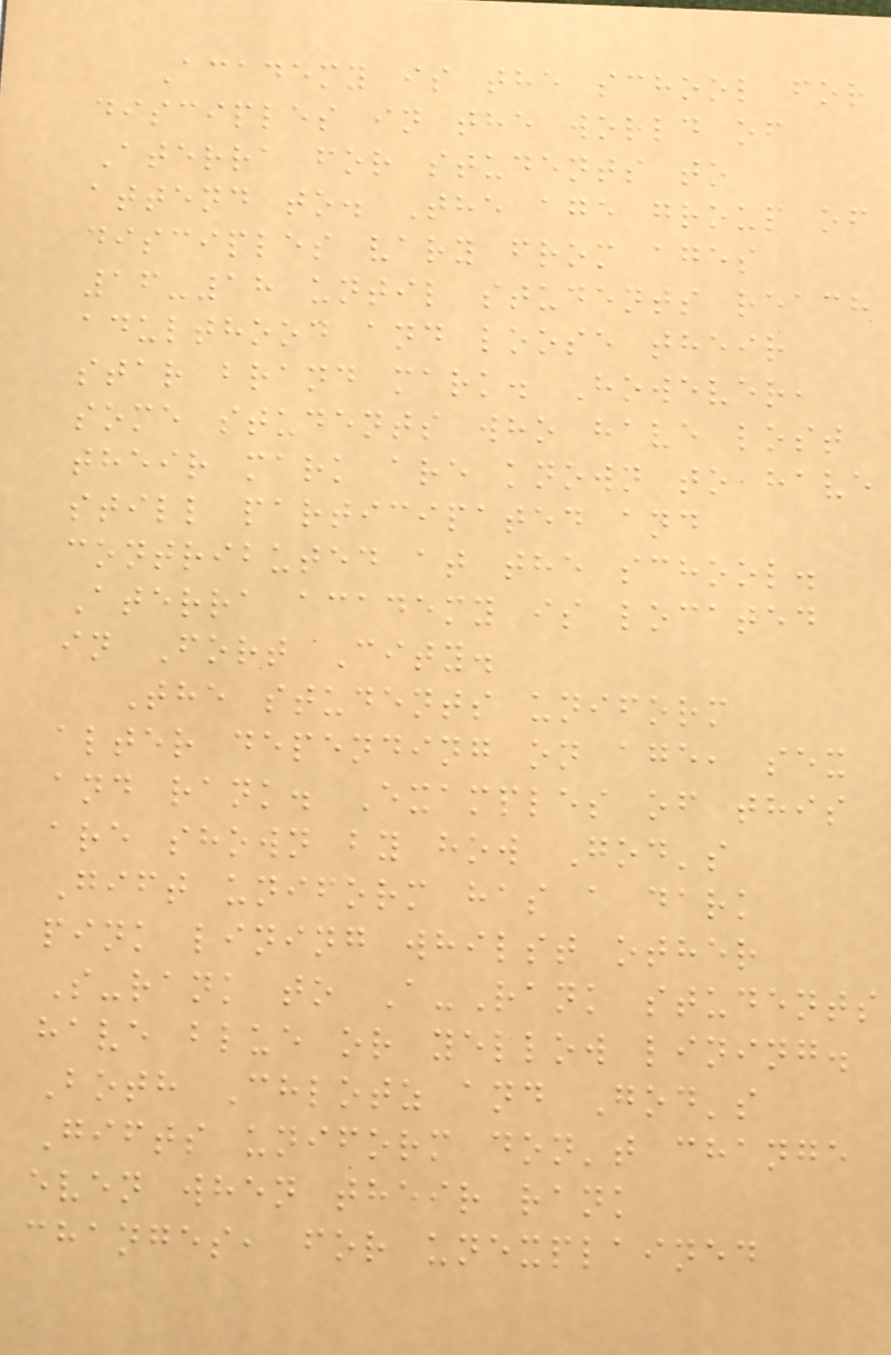Academy is the school for
disciples in the world of
Aterra for students to
attend to. The age group of
disciples vary from ages
16-18 until students reach
adulthood and loose their
star brand mark. However,
some students who have lost
their mark are known to have
still participated and
contributed at the school.
Aterra academy is located
in Fort City.
The students uniform
alter depending on age, sex
and rank. Examples of this
are shown by how God's
Gift uniform has a dark
pink lining whilst other
S-rank to A-Rank students
have blue or yellow lining.
Both Chlotz and God's
Gifts uniform don't change
even when their rank
changes, for unexplained
